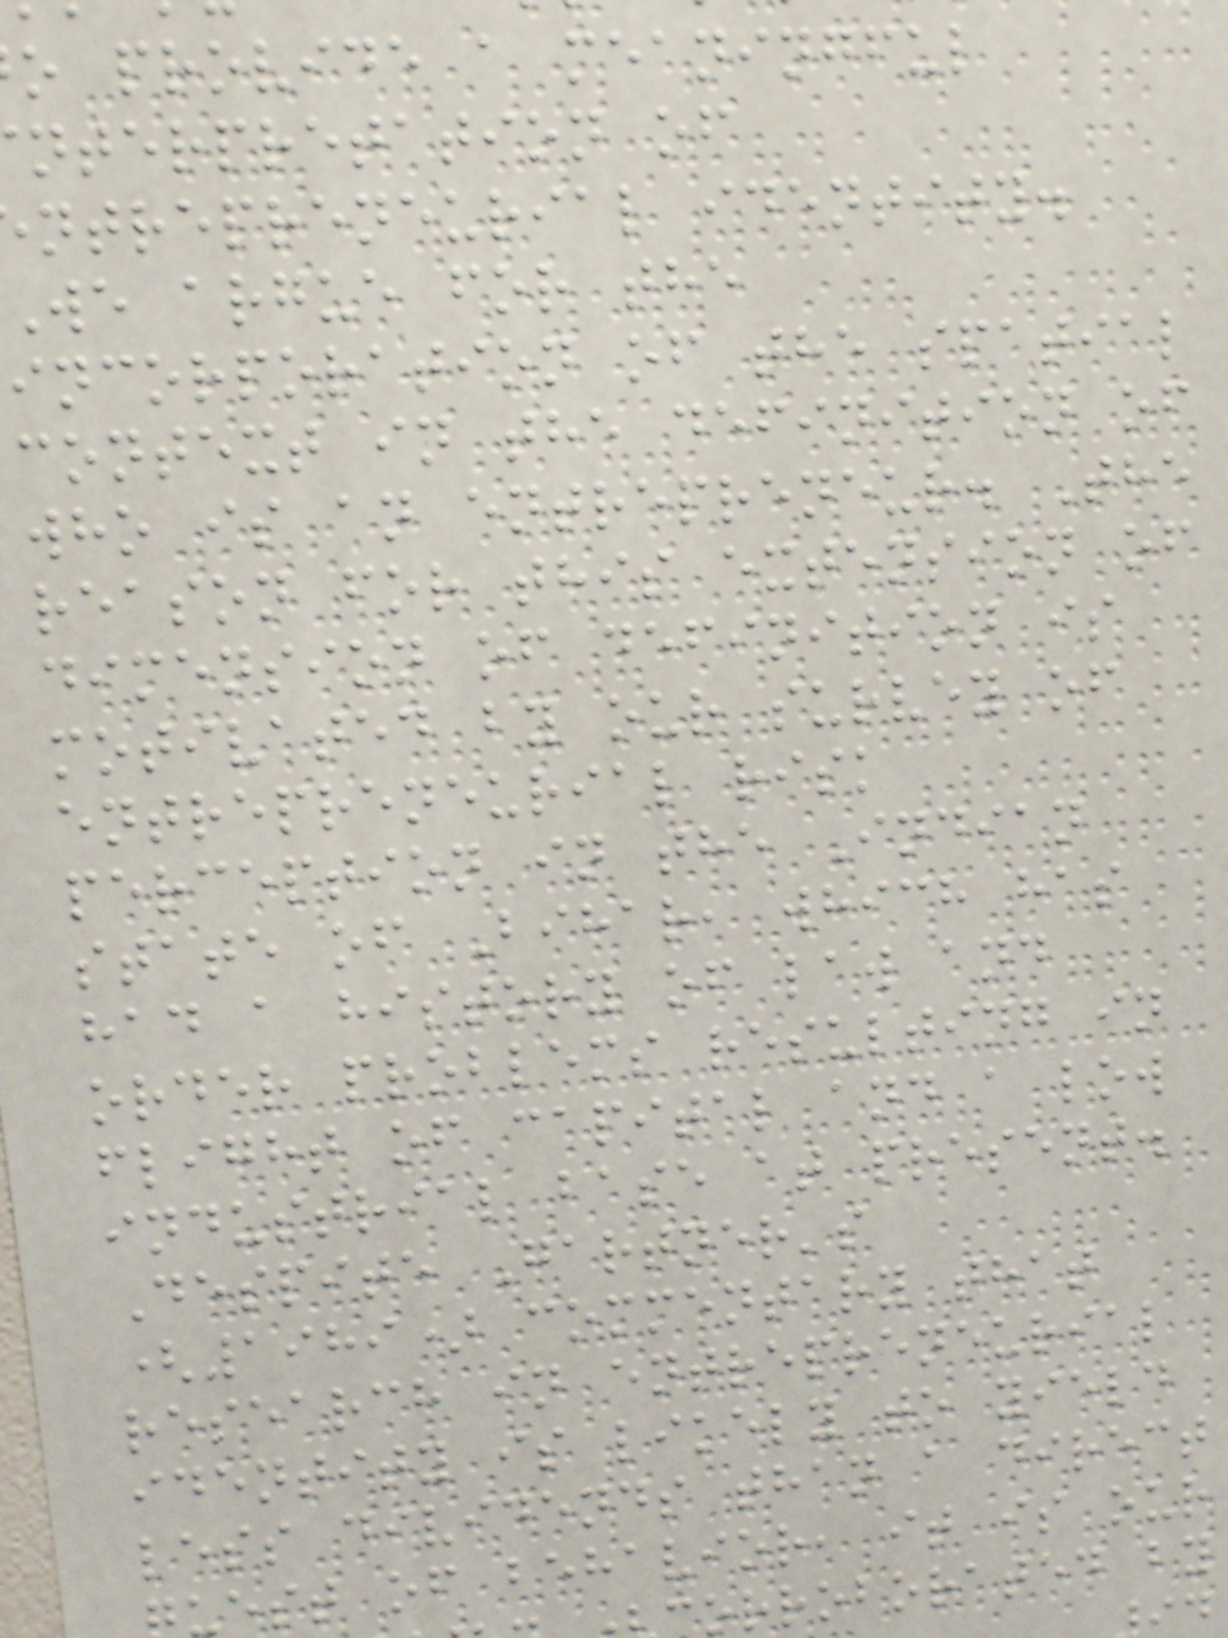o provide a meaningful
nterpretation of
ntrepreneurial identity.
we argue for the
incorporation of the spatial
context in the definition of
who is an entrepreneur. The
reason for this extension of
dimension of definition is
motivated by our survey of
entrepreneurial risk
perception in the Indian
state of Bihar, which has
had a history of law and
order problems resulting in
flight of capital and a low
industrial base at present.
Despite Gartner's
(1989) commentary that
research in entrepreneurial
identity is likely to yield
less dividends than a direct
est of behavior, it is our
orroborated by
